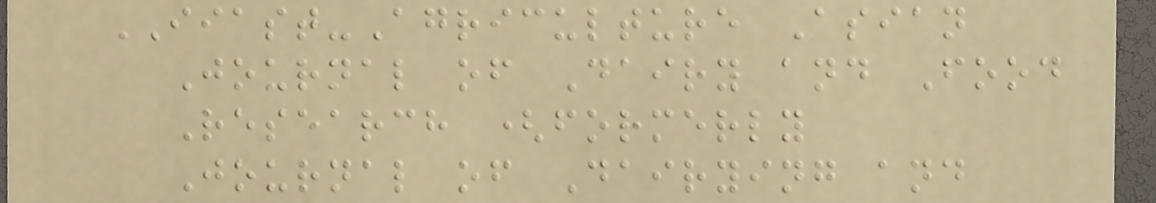IIAST-Agriculture Asian
Journal of Dairy and Food
Research (formerly
Journal of Dairying and
